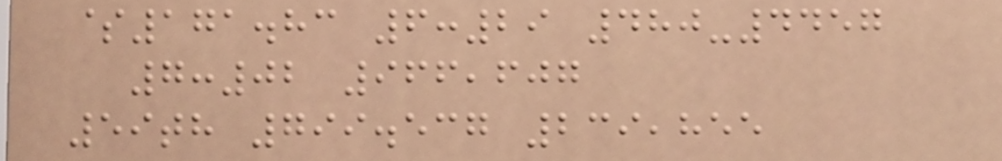$171.83 6:29 480-4457
7:02 966,607
59th 799.537 239,855
